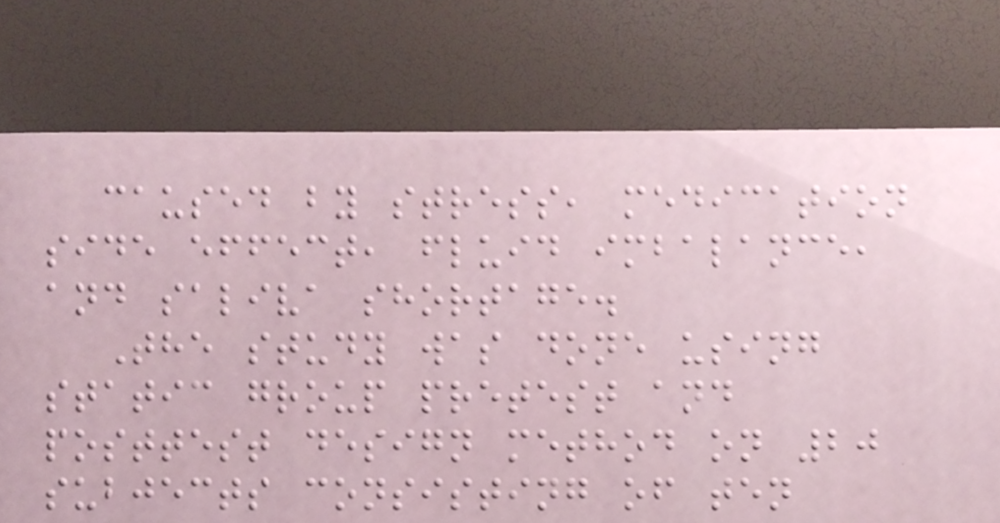caused by stress, medication
side effect, fluid imbalance,
and saliva shortage.
The study was done using
static group pretest and
posttest design method on 20
subjects consisting of ten
